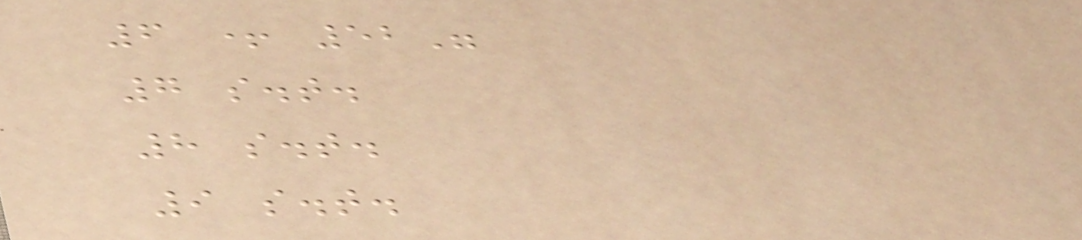6 + 52"
7 s.t.
8 s.t.
9 s.t.
